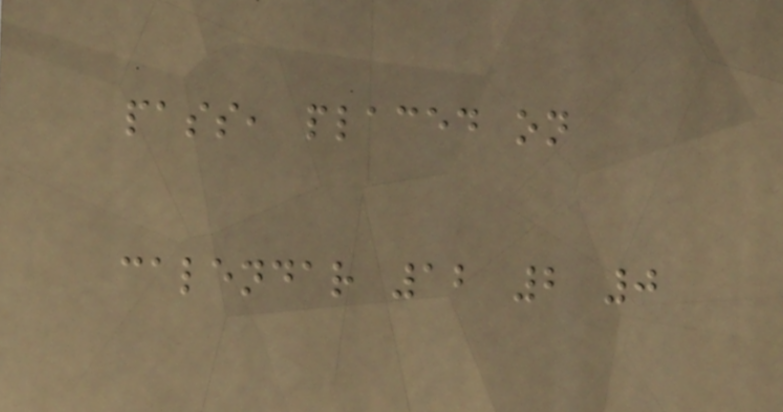pass, placed on
calendar 12 2 0
